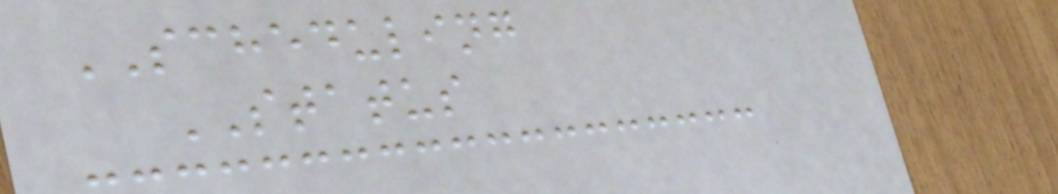SCHEDULING
STATUS
